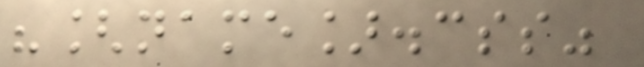"[name].css"
